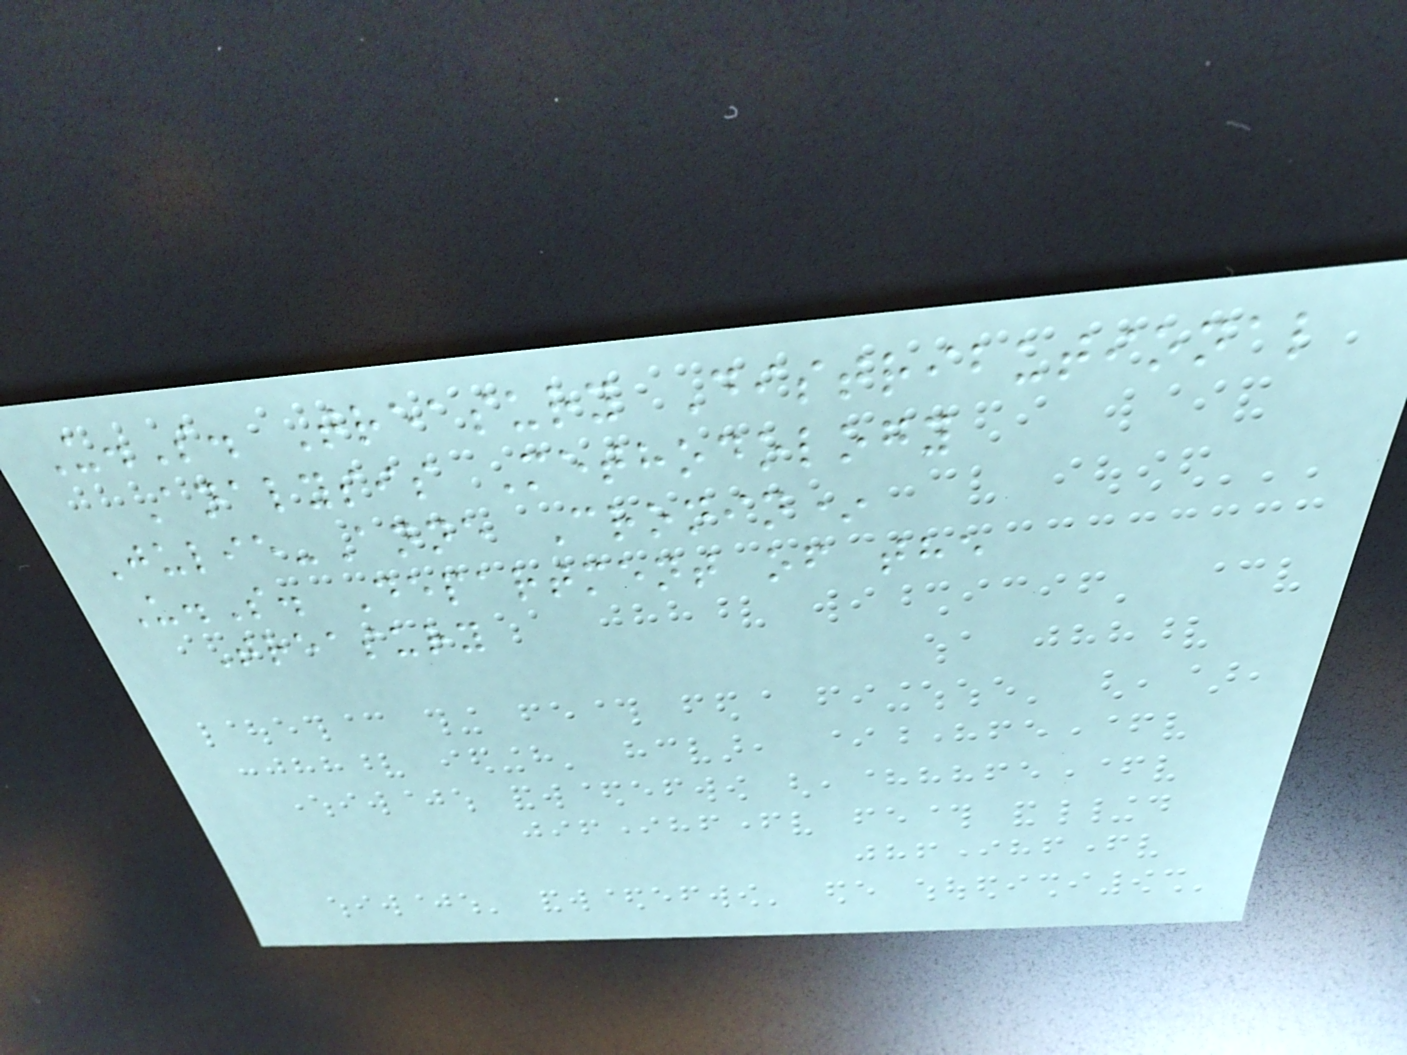U.S. Treasury Distributional
Analysis Methodology
Julie-Anne Cronin*
U.S. Department of the
Treasury
